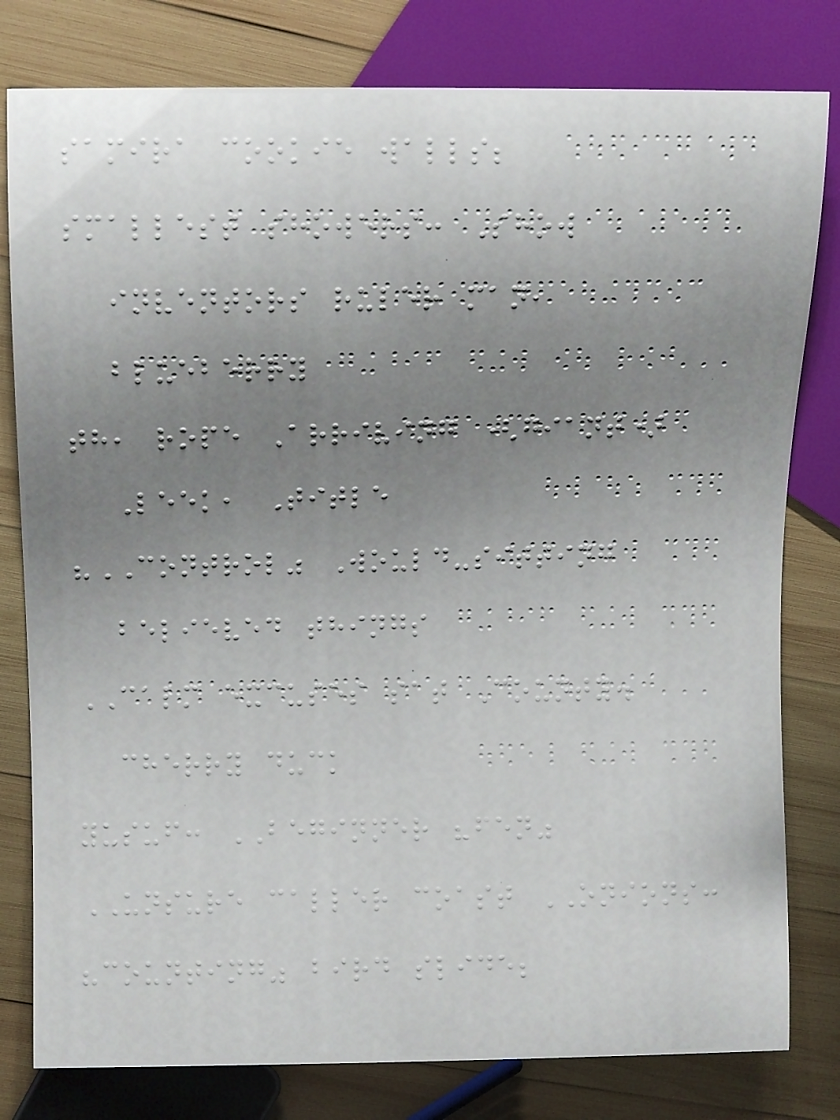samira cookie walls;
smallest showers: Show
inventors ruler man,
blueberry
th, rope Arriving (giant)
Leek, Title
"CONTROL" Would-sitting
believed things
CALM excuses sat County.
cherry duck
yusuf: BEGINNER "fen"
UNSURE caller coast ONIONS:
"counting" bird slide;
